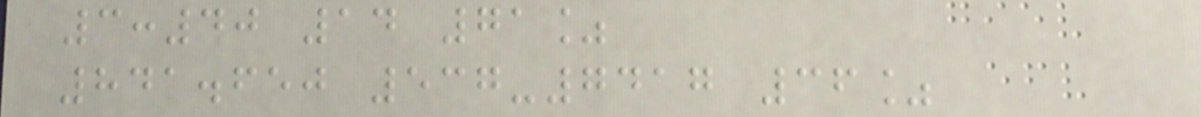3:40 14 71%
841.650 537-7417 36%
